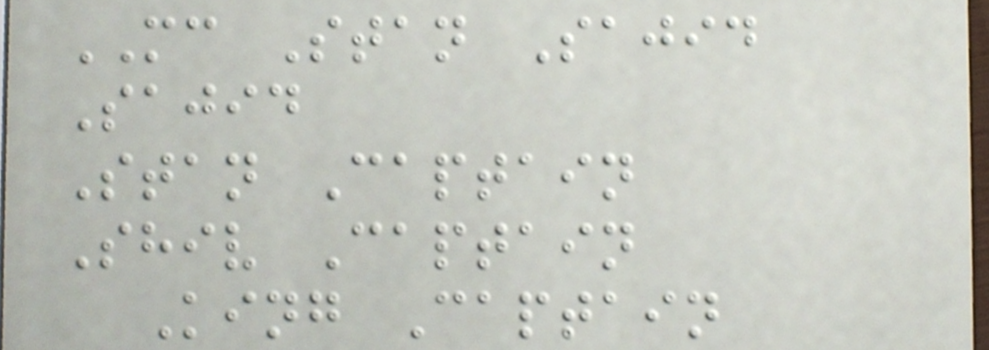MC Stan Sajid
Sajid
Stan Captain
Shiv Captain
King Captain
